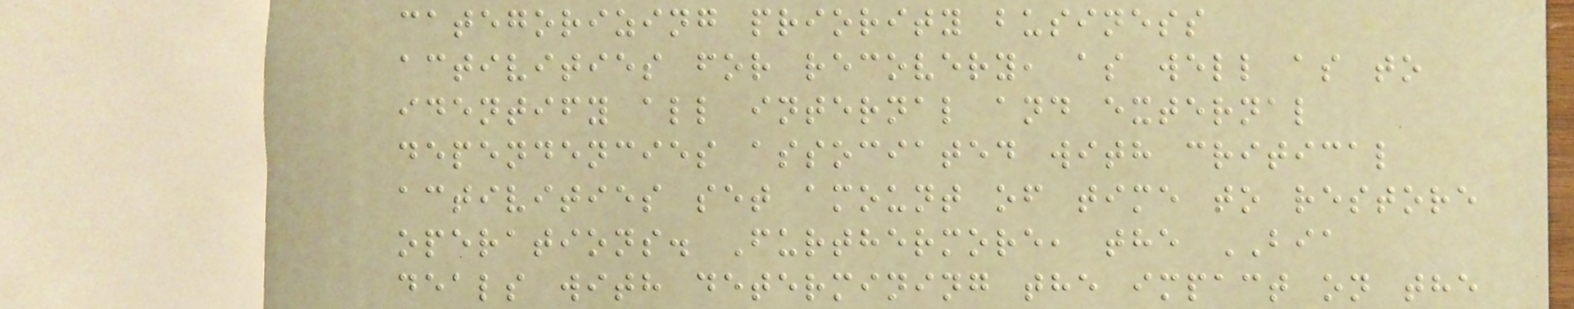categorizing priority business
activities for recovery, as well as to
identify all internal and external
dependencies associated with critical
activities set amount of time to restore
operations. Furthermore, the BIA
deals with determining the impact on the
